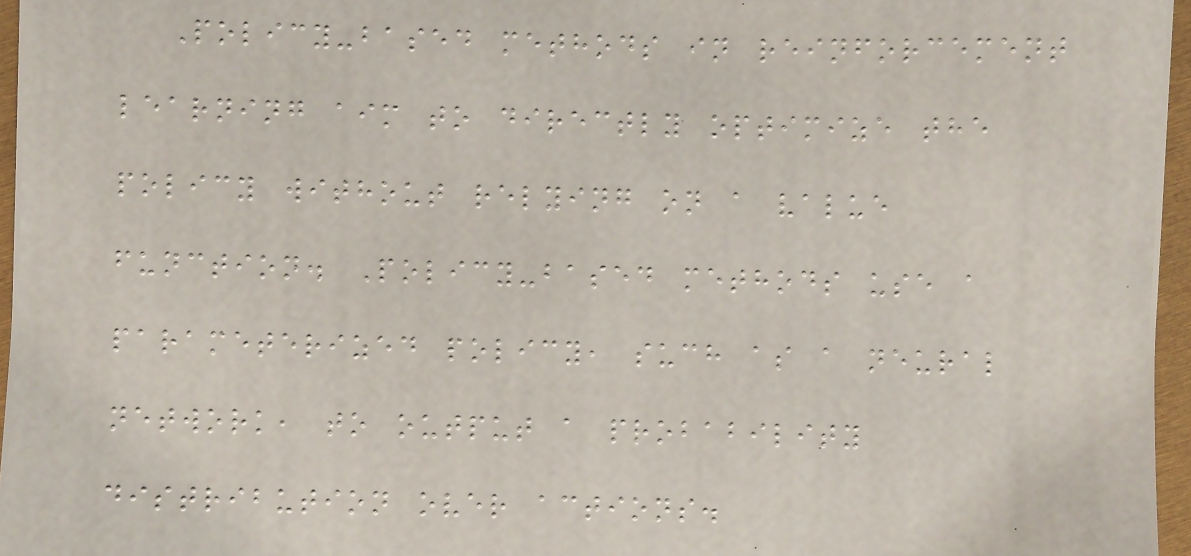Policy-based methods in reinforcement
learning aim to directly optimize the
policy without relying on a value
function. Policy-based methods use a
parameterized policy, such as a neural
network, to output a probability
distribution over actions.
